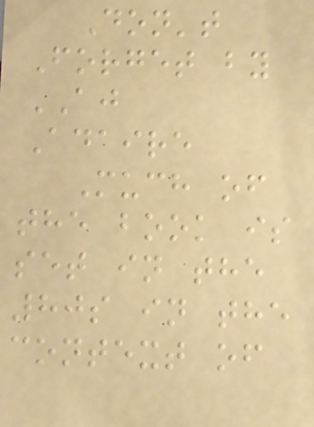Don't
Forget by
AJ
Adaire
Much of
the book is
set in the
80s in the
context of
